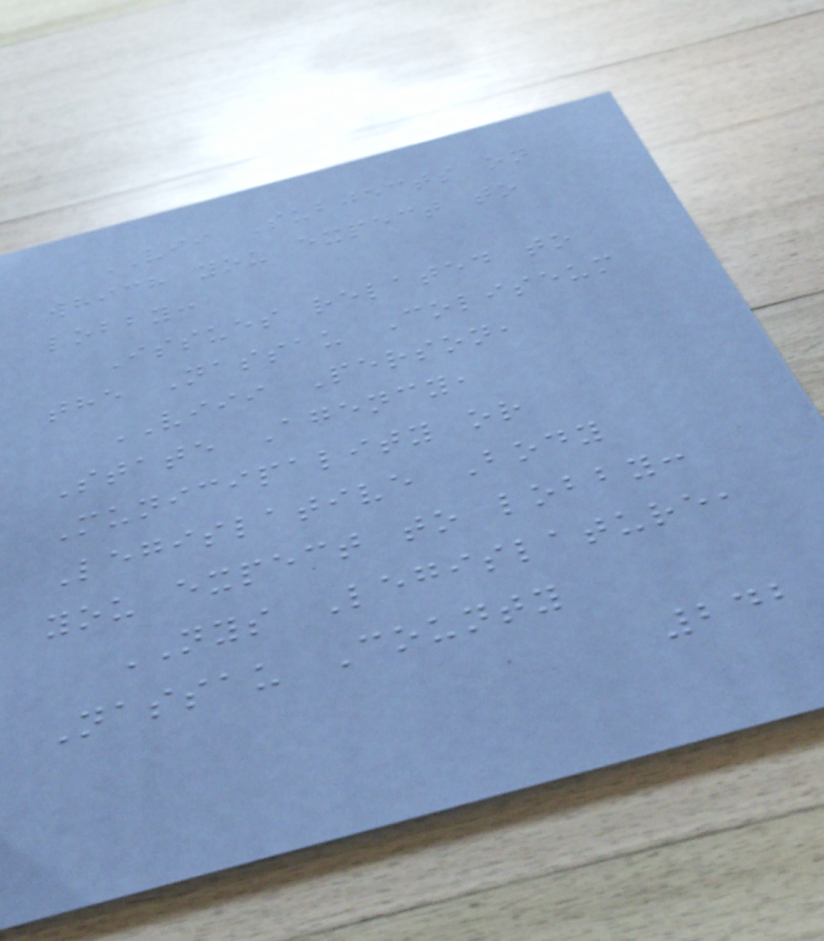VII Subjects on
which you expect to
lobby:
Issues related to
the Nassau Coliseum
VIII Person,
State Agency,
Municipality or
Legislative Body
you expect to lobby:
NYS Legislature,
Nassau County
242
